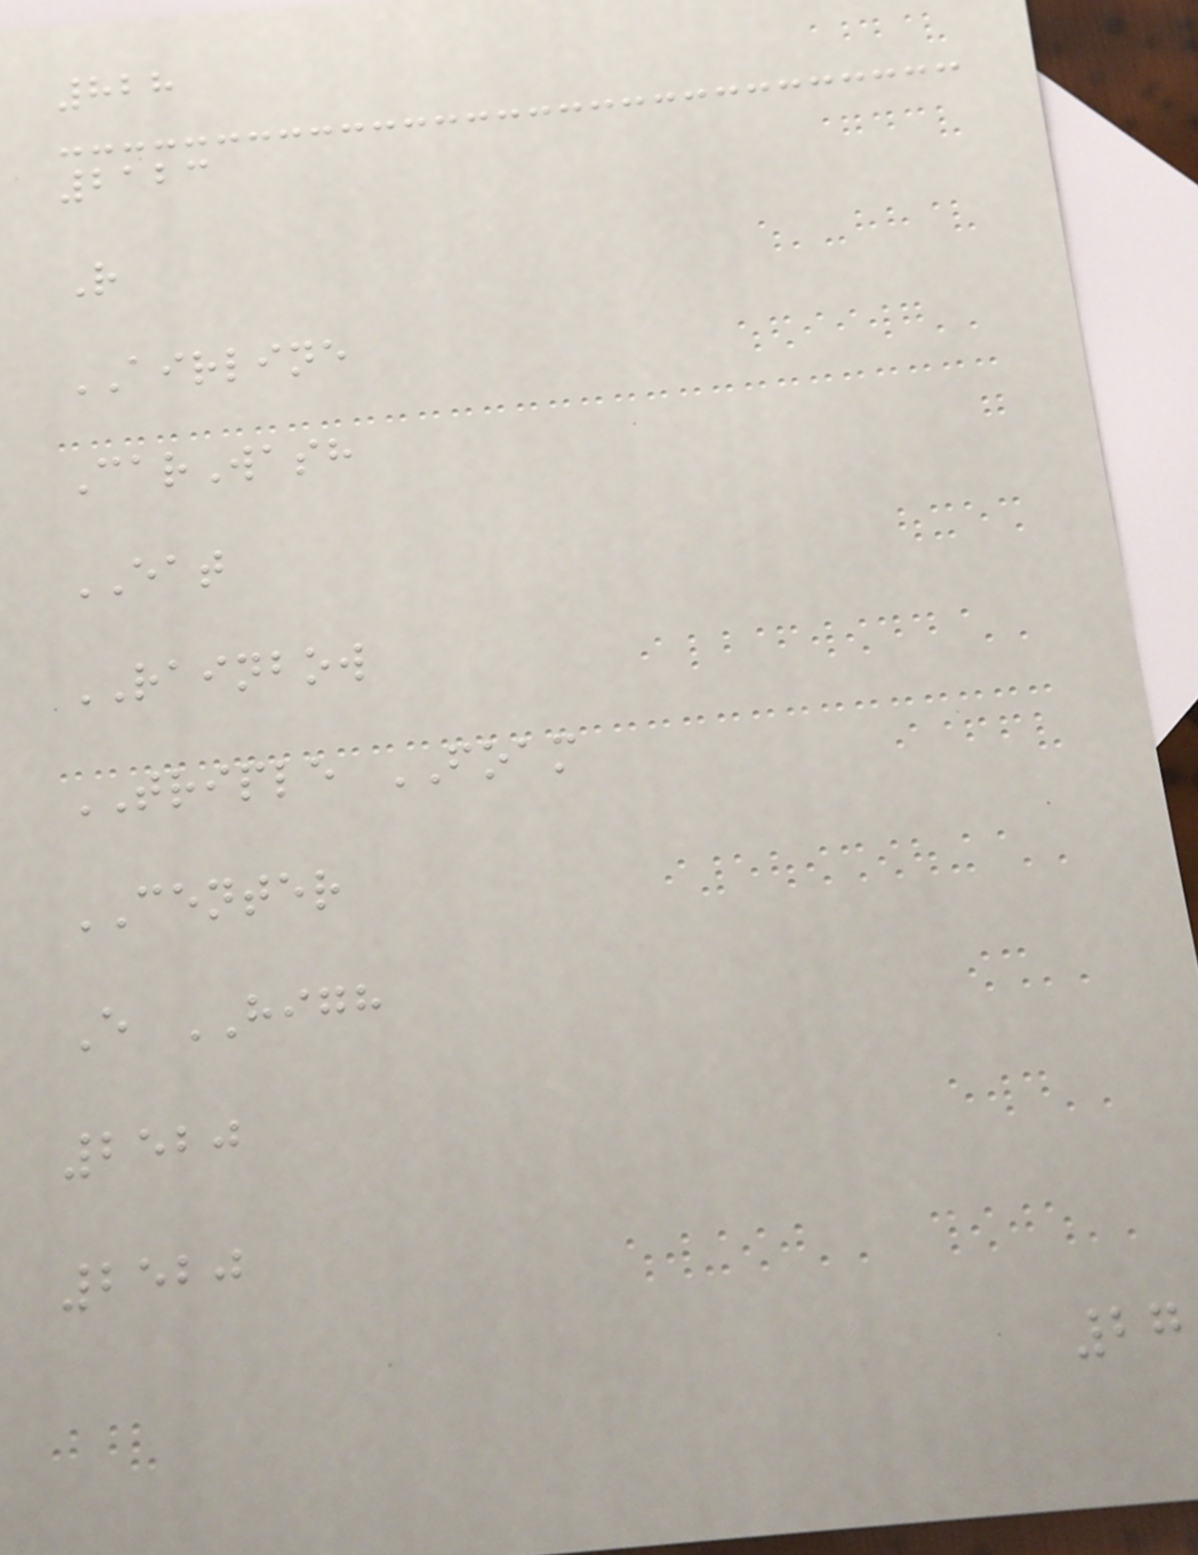828
2123
R
AIRLINE
CarWash
EAT
RAINBOW
TRIPLE FOAM
CENTER
E HIGH
2520
2520
27
